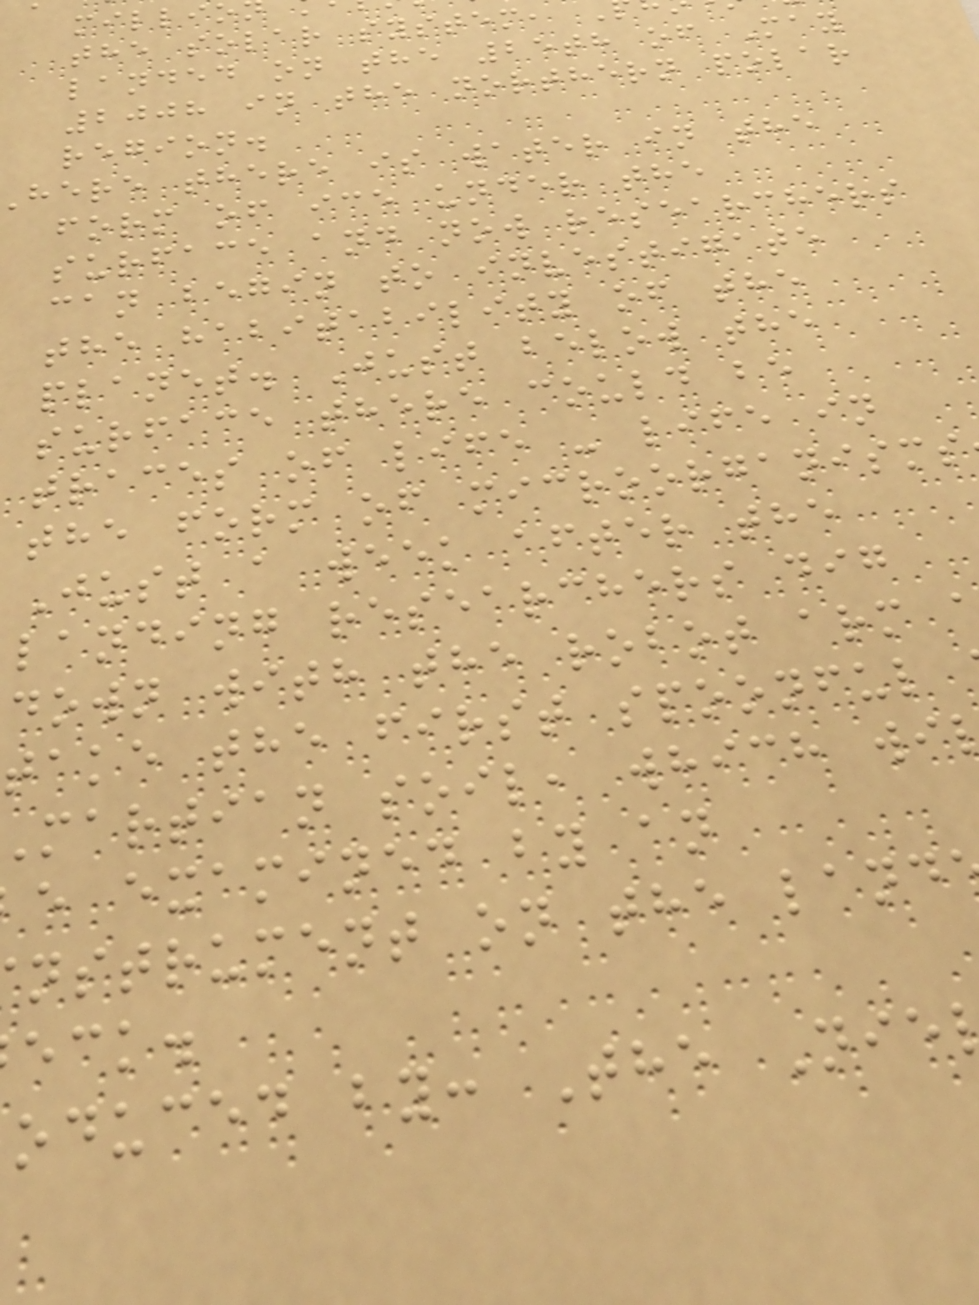the solar system,
landed on the 25th of May
2008 in the northern polar
region.
here there is water in the
form of ice under the
surface and now researchers
can begin to investigate
the habitability of the
planet. Just below the
surface there could be
traces of life - life in
the form of microorganisms
Just a week after the
landing researchers dig
down with the robot arm
take the first spoonful
martian soil, which wi
e examined by an
nstrument on the land
eck.
oduced by: The Nie
